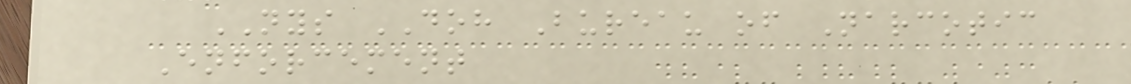NYS DOH Bureau of Narcotic
Enforcement
